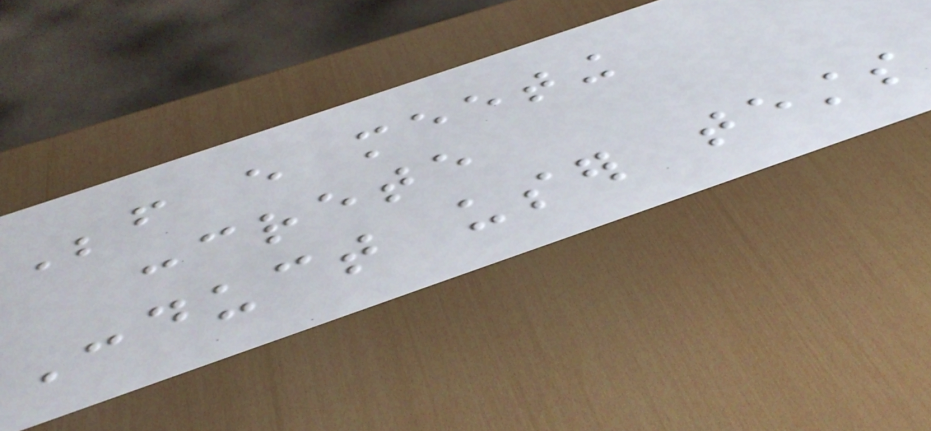Before every meeting
concrete
Conduct user tests
